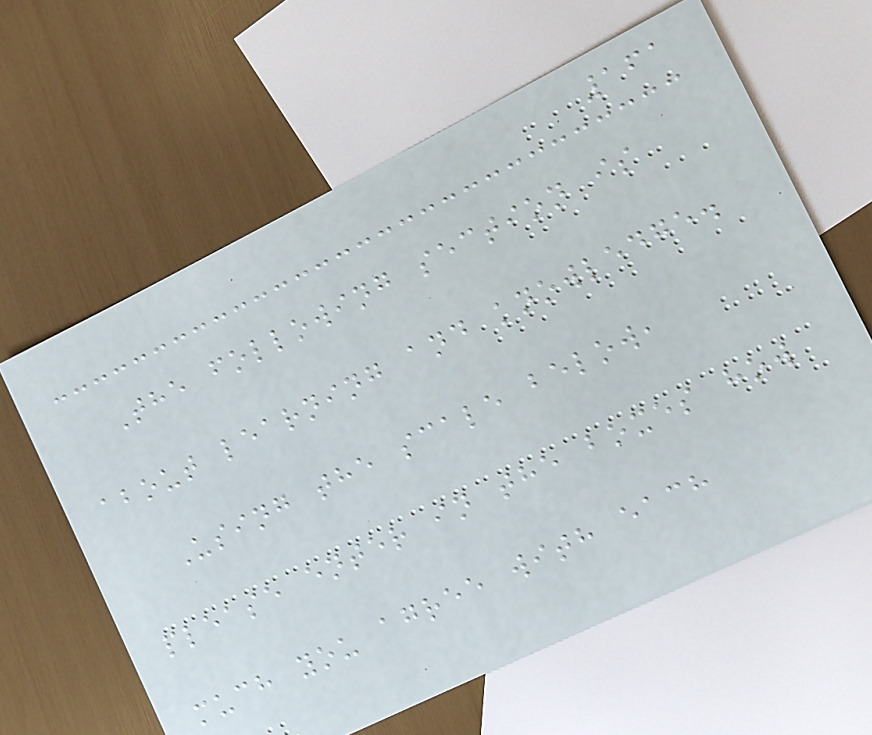161
The following section is
about learning and knowledge.
Using the scale below,
please enter in the boxes how
much you agree with each
